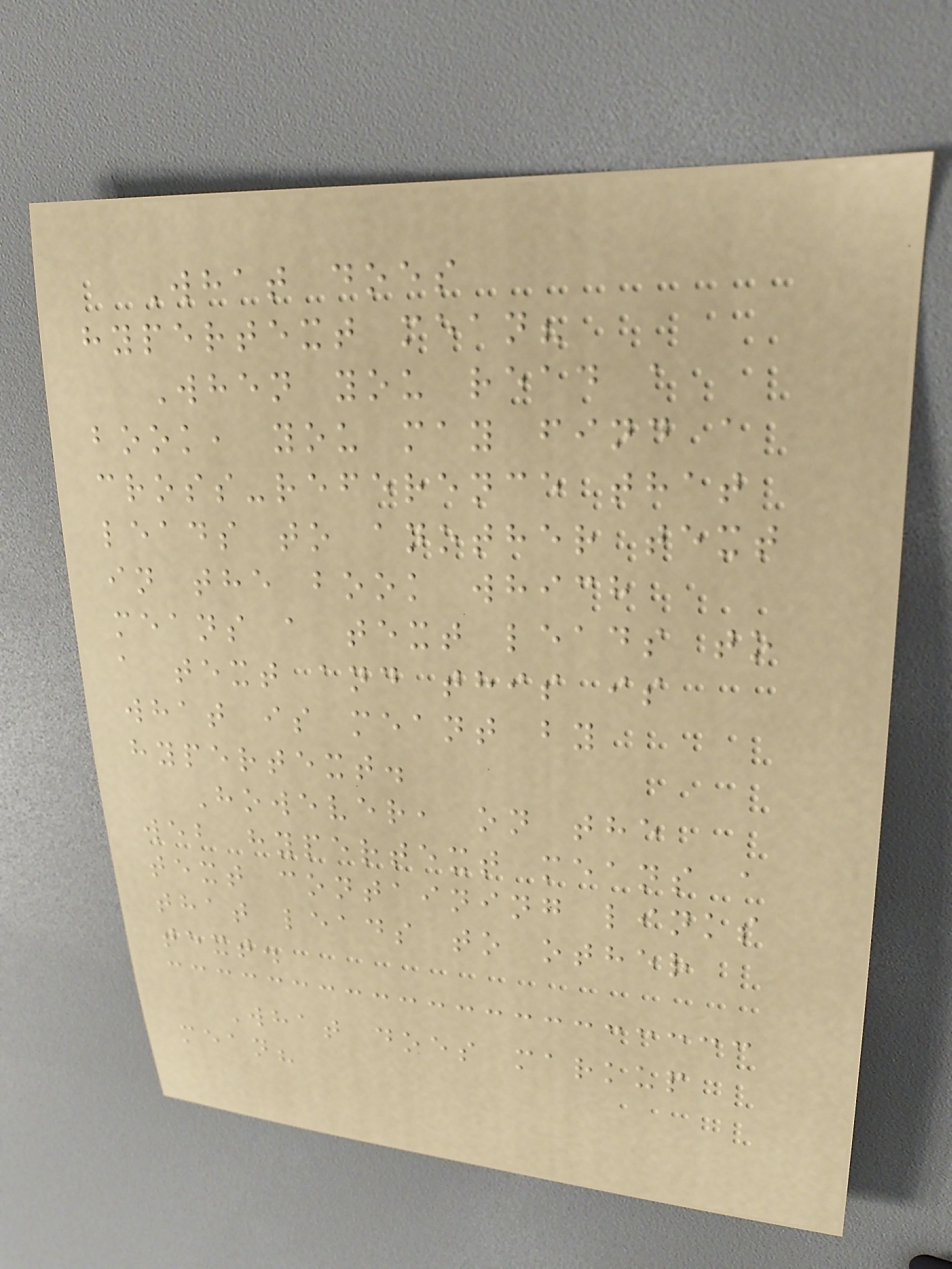What does
hypertext mean?
When you read a
book, you may find a
cross-reference that
leads to another text
in the book which
means a text leads to
a text and this is
what is meant by
hypertext.
However, on the
web hypertext means a
text containing links
that leads to other
text.
What does markup
mean?
